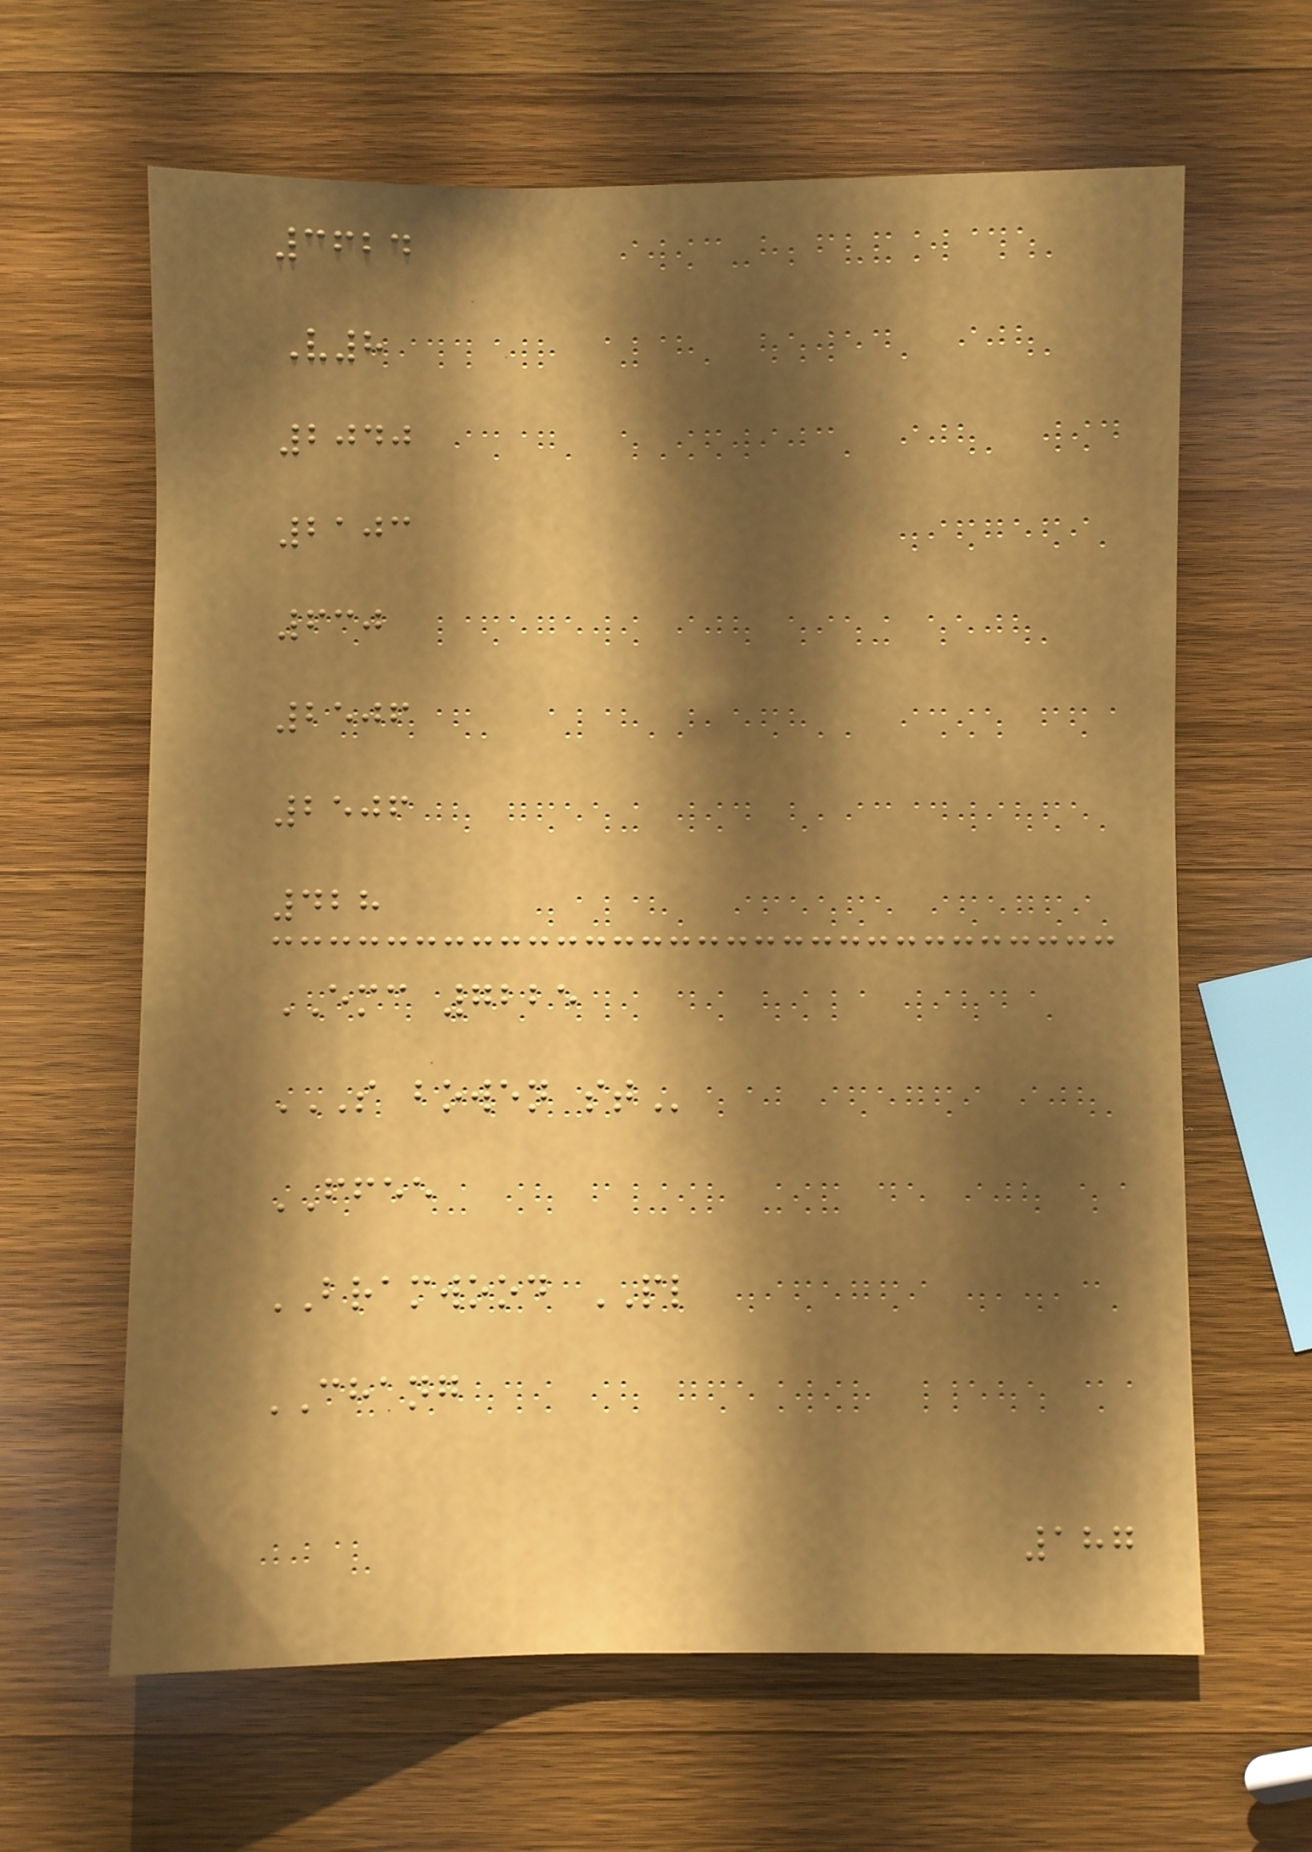3624
V8
2040
2103
630
2506
2506
428
EMC 7225
S BOWEN ST
FFEE
BRAMWOOD PL
CHANG
187
